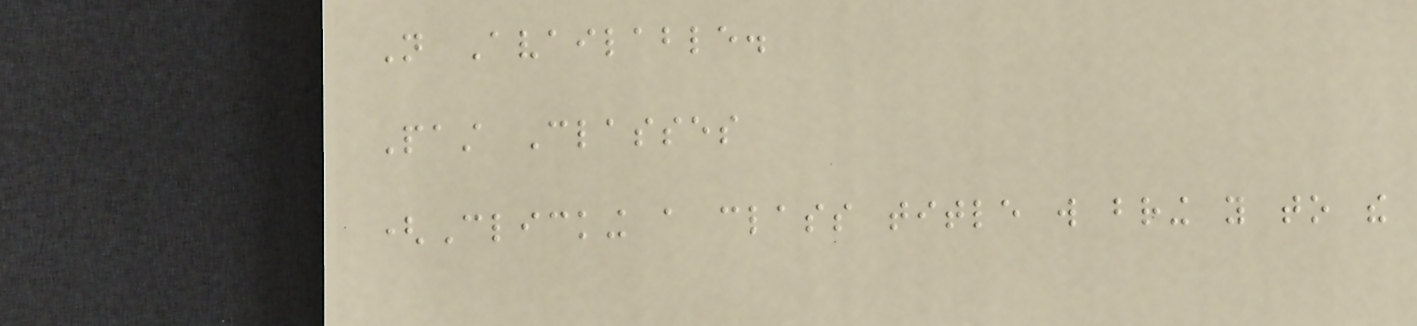Not Available.
Past Classes
(Clicking a class title will bring you to the
